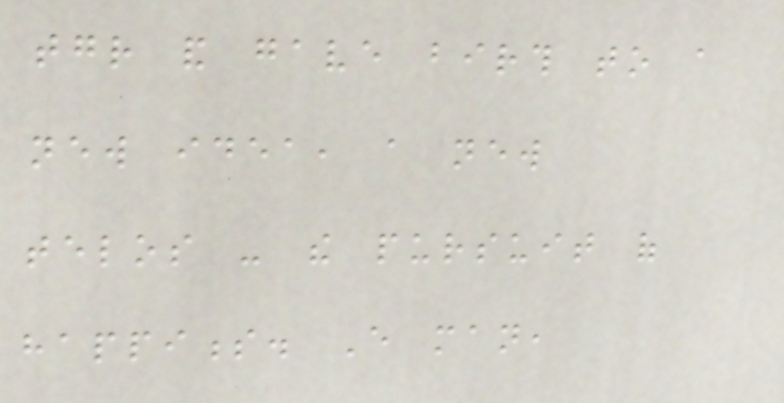together and gave birth to a
new idea, a new
telos - the pursuit of
happiness. Every man,
